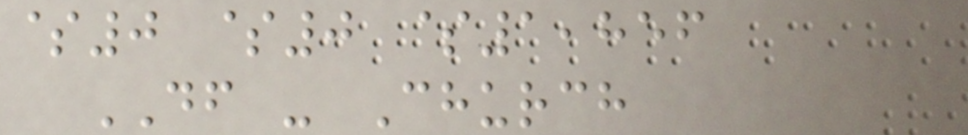$0 $0 $1,856
DF - Church
